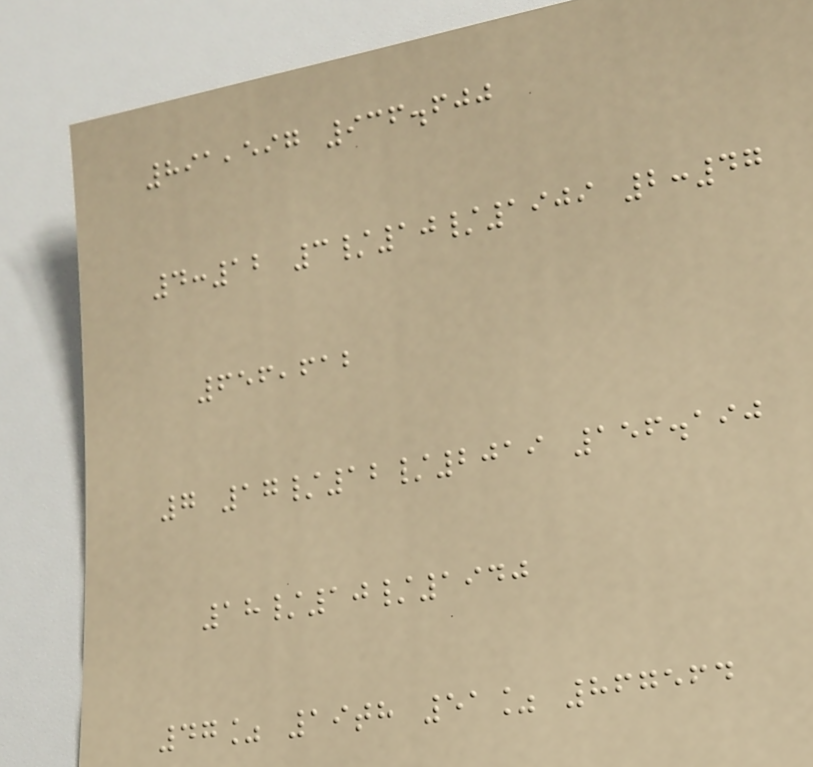891,597 936.600
4:12 3/10/1909 2:47
656,612
7 17/12/2019 156.190
18/10/1940
47% 19th 51% 867564
